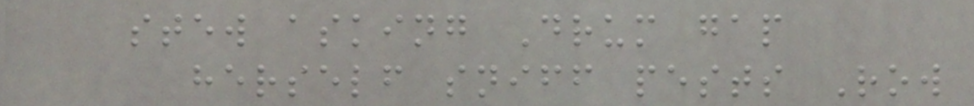stew asking Drum gap
herself sniff pests Row
